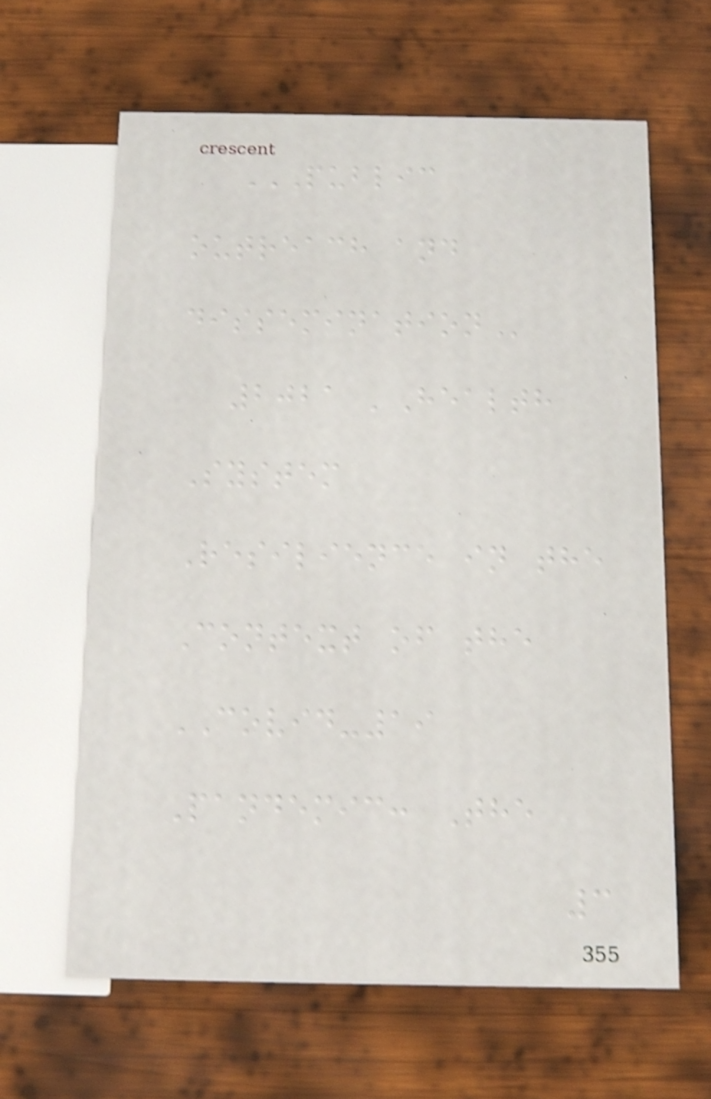PUBLIC
OUTREACH AND
DISSEMINATION
2021 'Health
System
Resilience in the
Context of the
COVID-19
Pandemic: The
3
